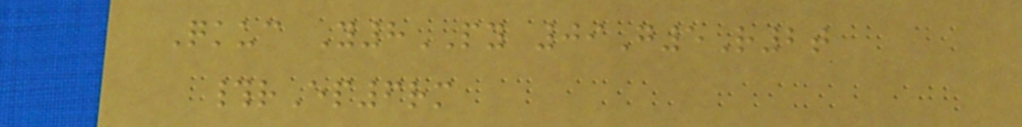Qkuc Y8PY 09G5R2t
#rEp6rm
